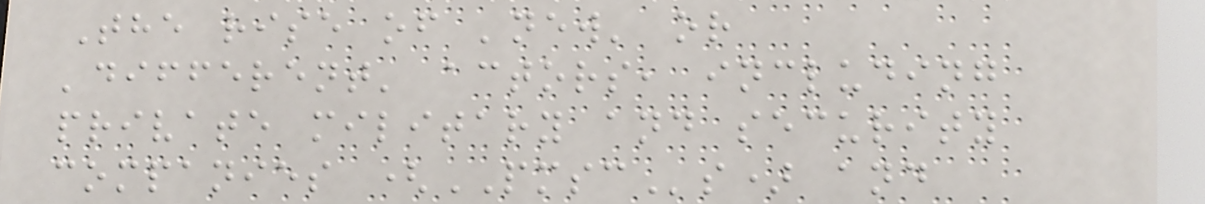The rise of 'new' or
'different' actors, including
private military and security
companies (PMSCs) and
